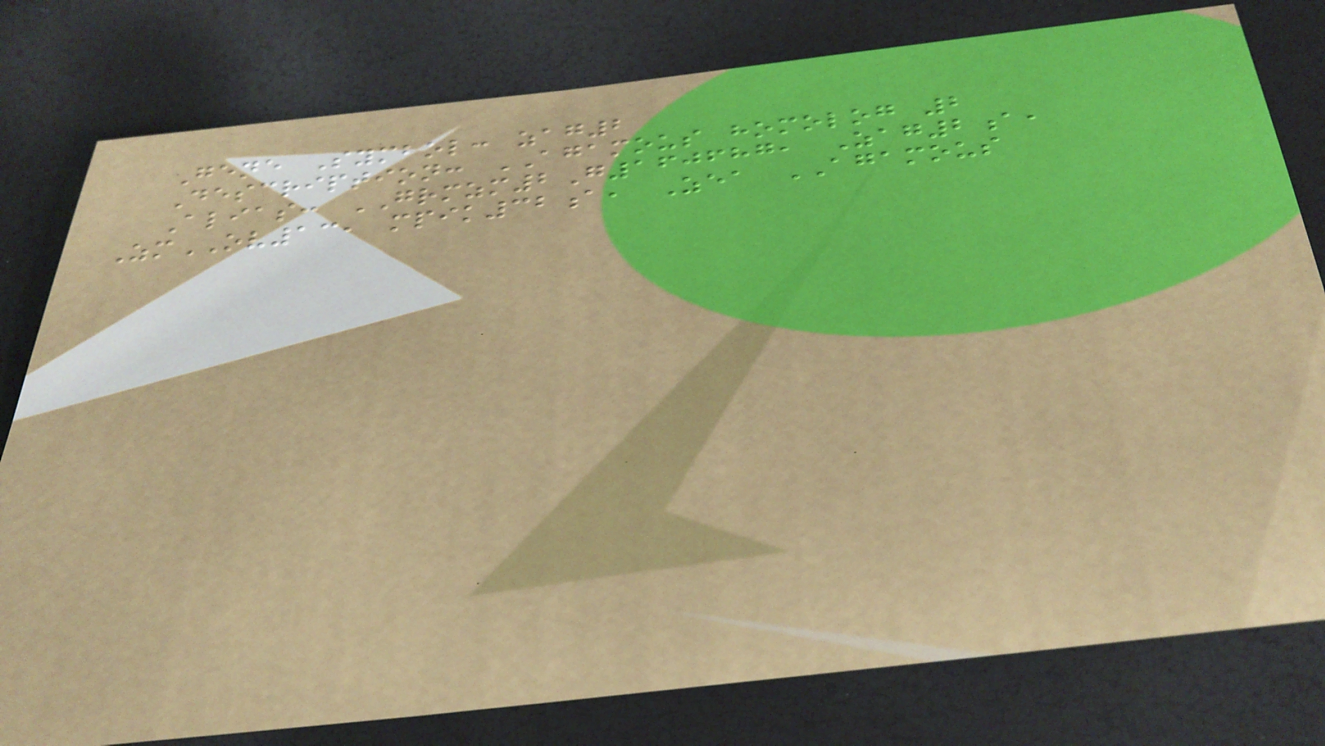Gene Symbol: zag2
Description: AGAMOUS homolog 2
Alias: GRMZM2G160687, Zag2a,
ZmOV13, mpik32a, Zea AGAMOUS
